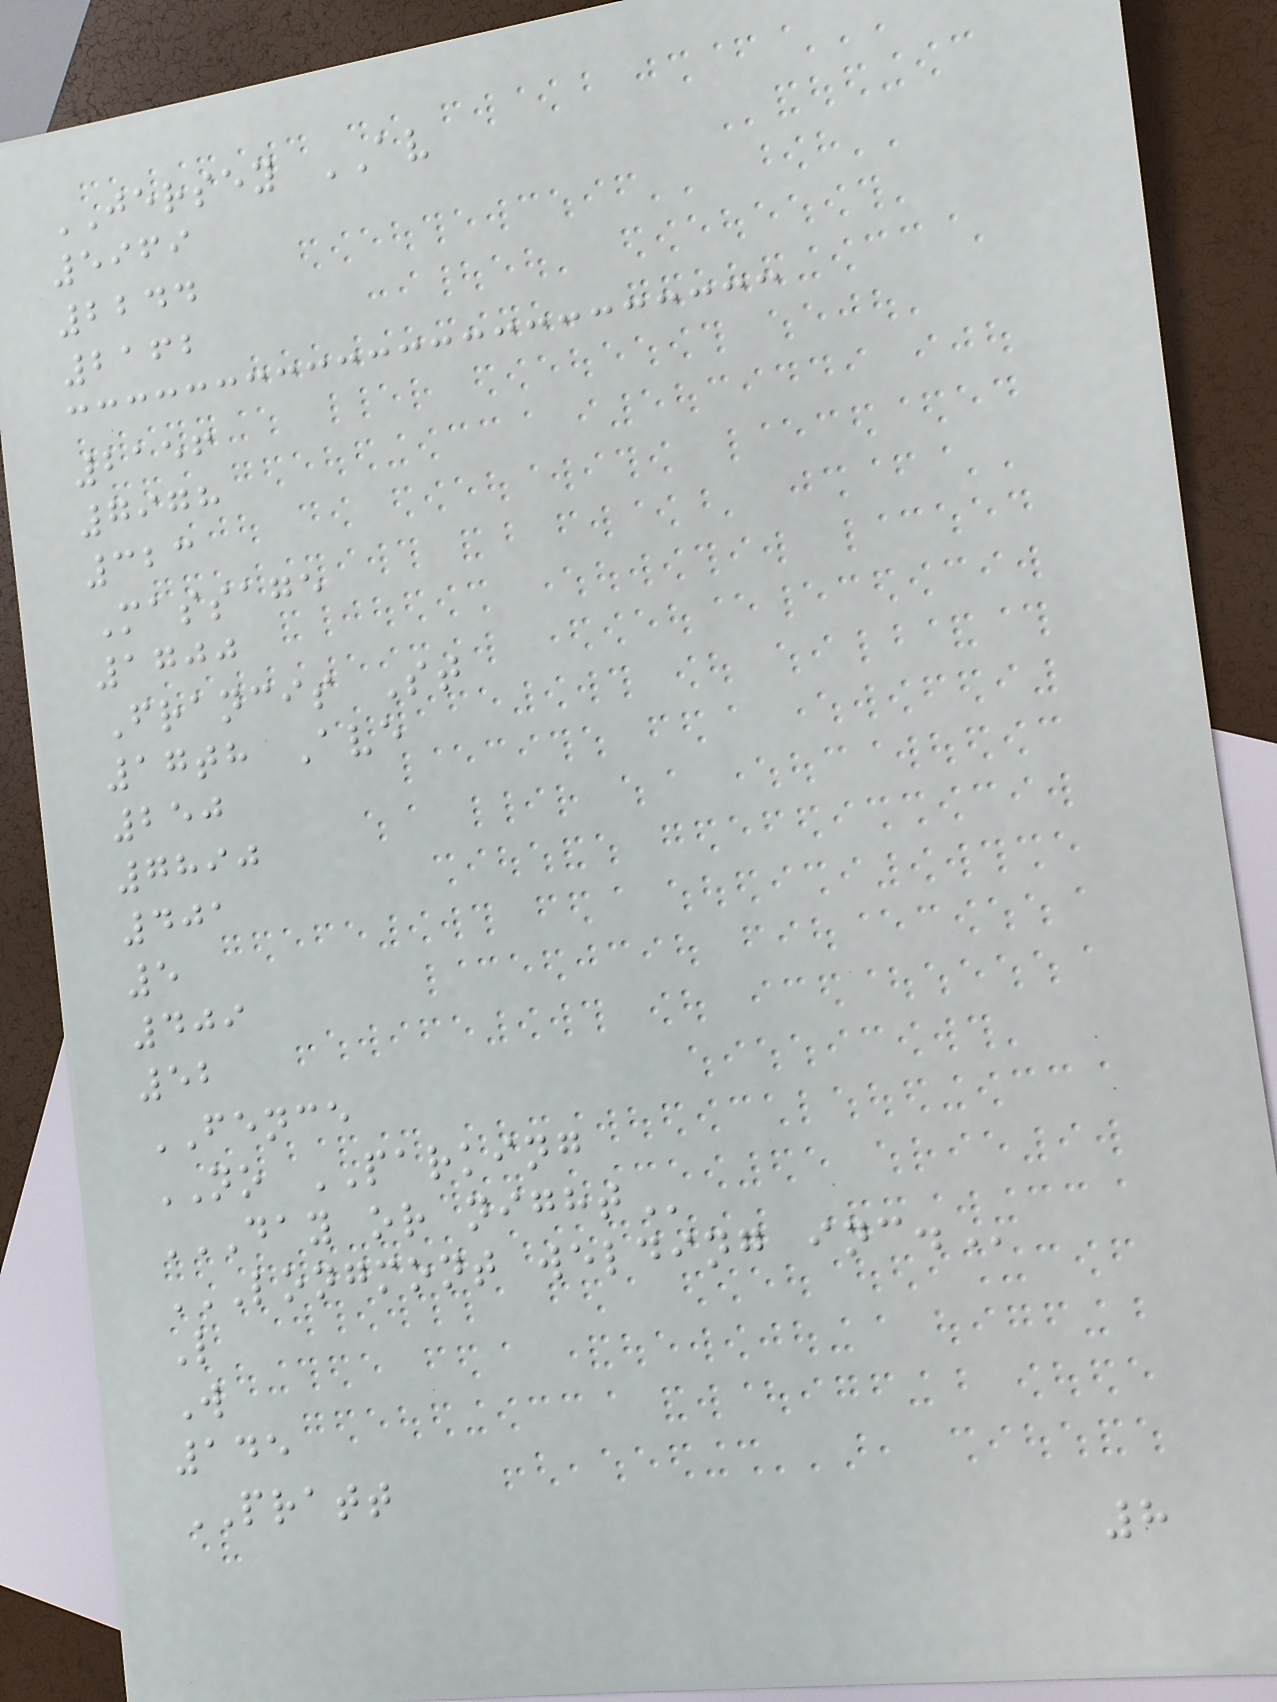JERSEY AV
5969
2244
2162
2156
7978
323
Massage
1700
Francis St
17th Ave
250
7890
401
5
409
52
FENCE
NO PARKING
DAY OR NIGHT
LONGMONT WELDING INC.
L
W
145
PRATT
8
